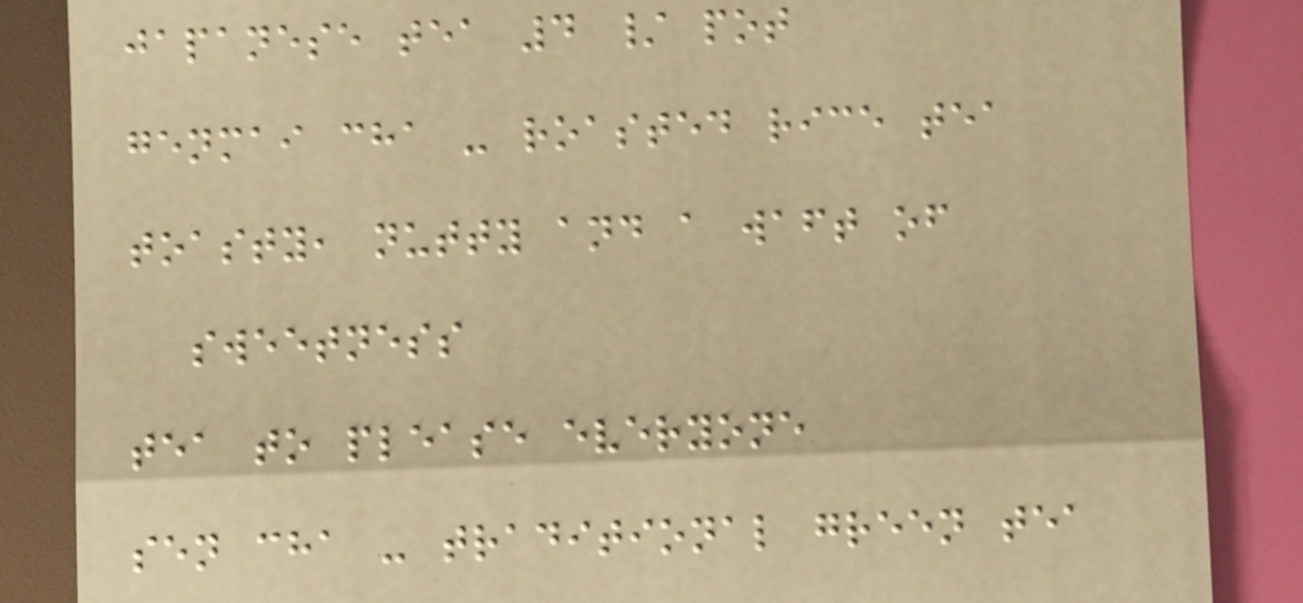japanese tea 4 / pot
genmai cha - roasted rice tea
toasty, nutty and a waft of
sweetness
tea to please everyone
sen cha - traditional green tea
